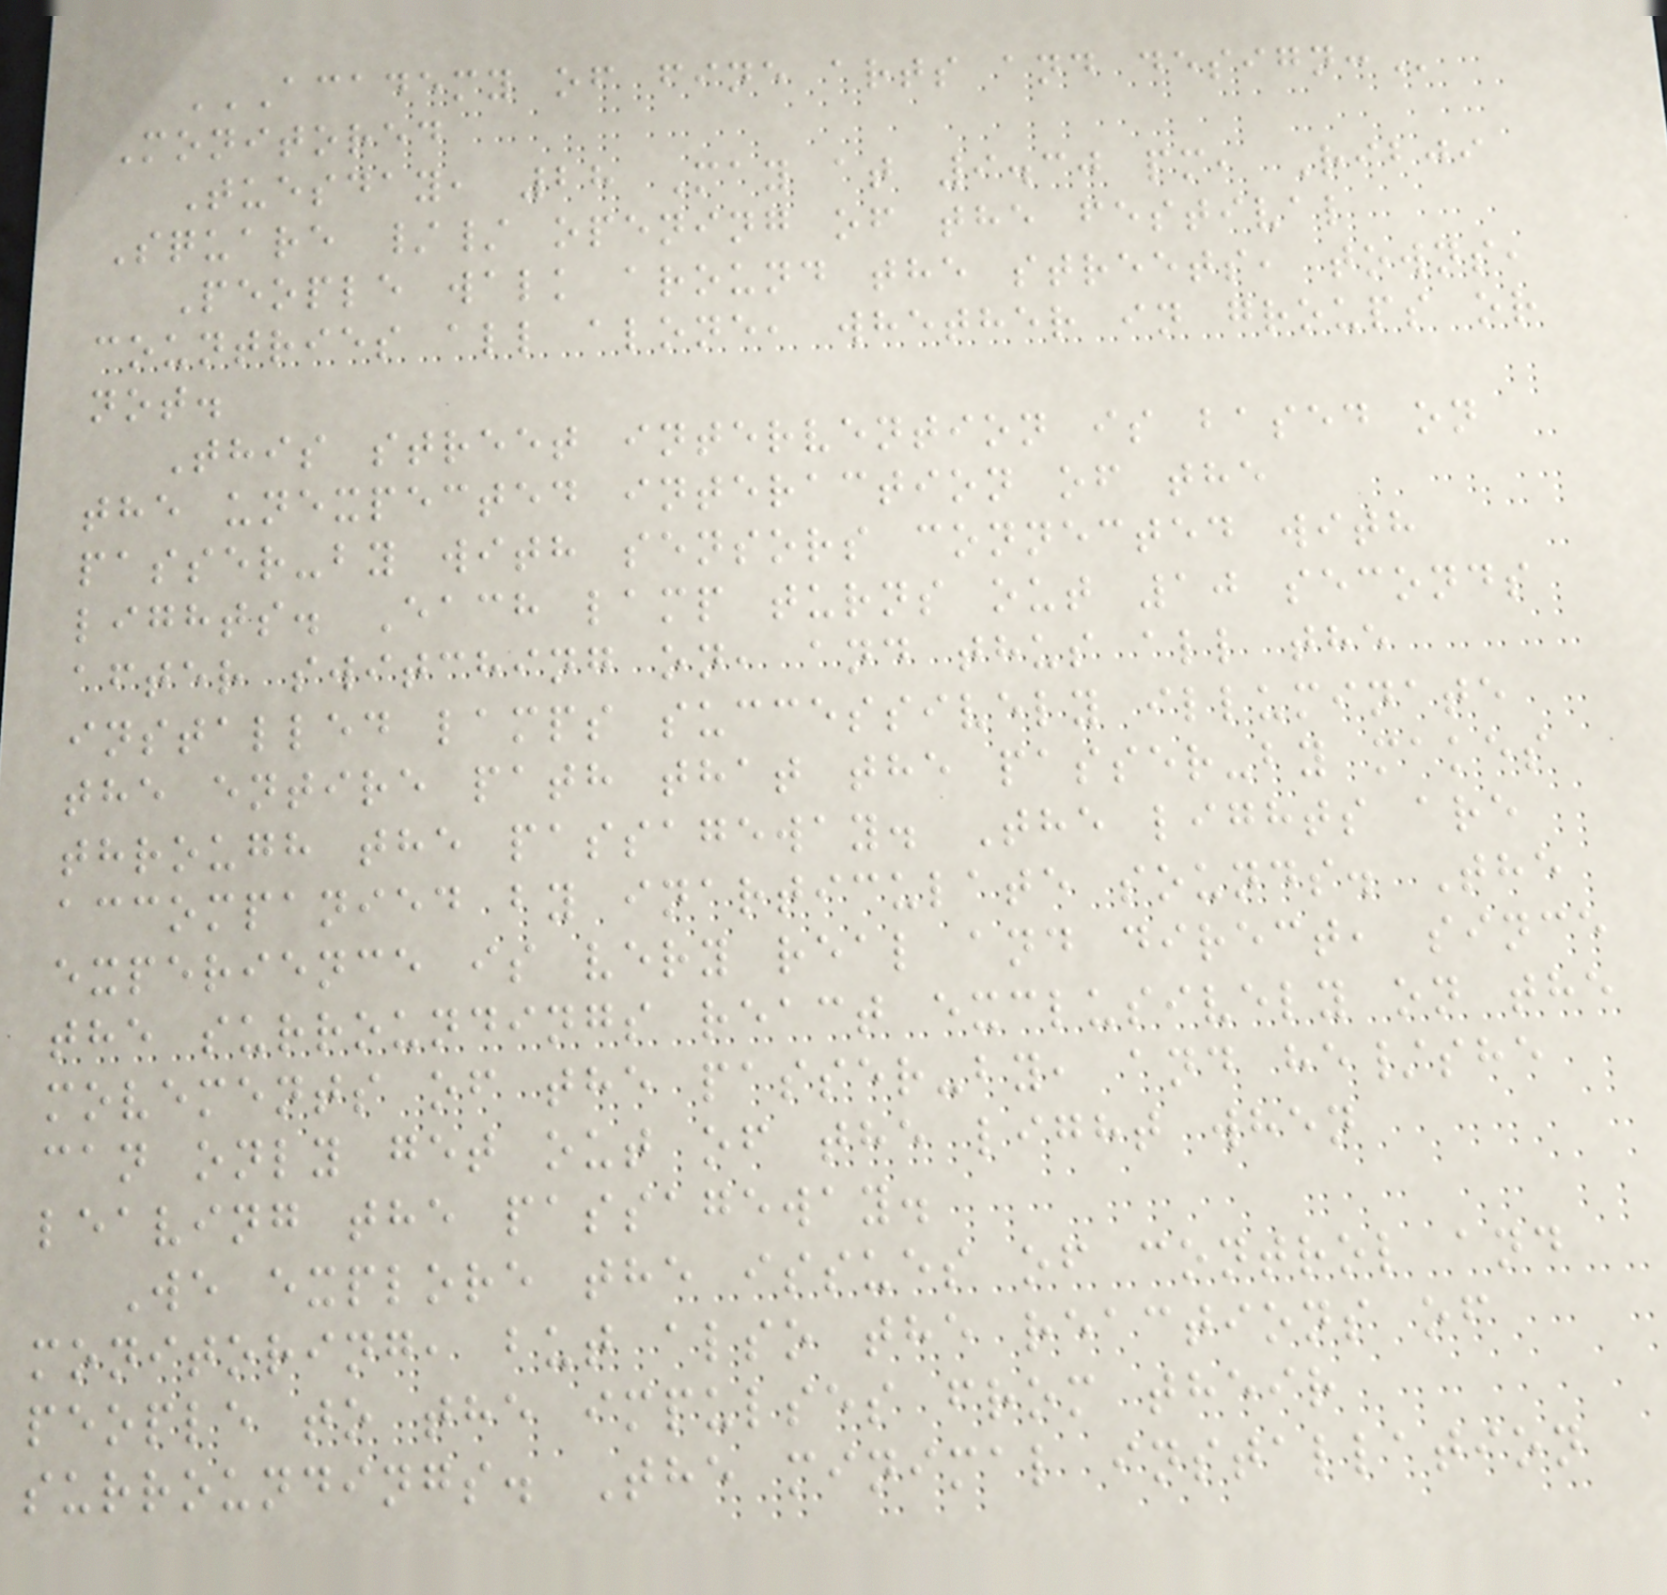ACADEMY OF FINE ARTS AND DESIGN:
Monitored
Tuesday, 28 May at 9.30 pm, Ribji
Square // opening of the festival
People walk around the streets, towns,
countries all alone, whether in groups or
not.
This street intervention is based on
the unexpected interaction of the
passer-by with sensors connected with
lights. Each lamp turns out 10 seconds
after switching on, and thus all the
installed lamps successively illuminate
the entire path that the passer-by makes
through the passageway. The lights are
accompanied by inarticulate sounds. The
experience is very real and direct, since
the surroundings react exclusively on the
movements of the passer-by, and he/she
can only get out of the light when
leaving the passageway.
We explore the issues of control and
monitoring, but also the reactions of
people to the impulses from their
surroundings. The minimal installation
